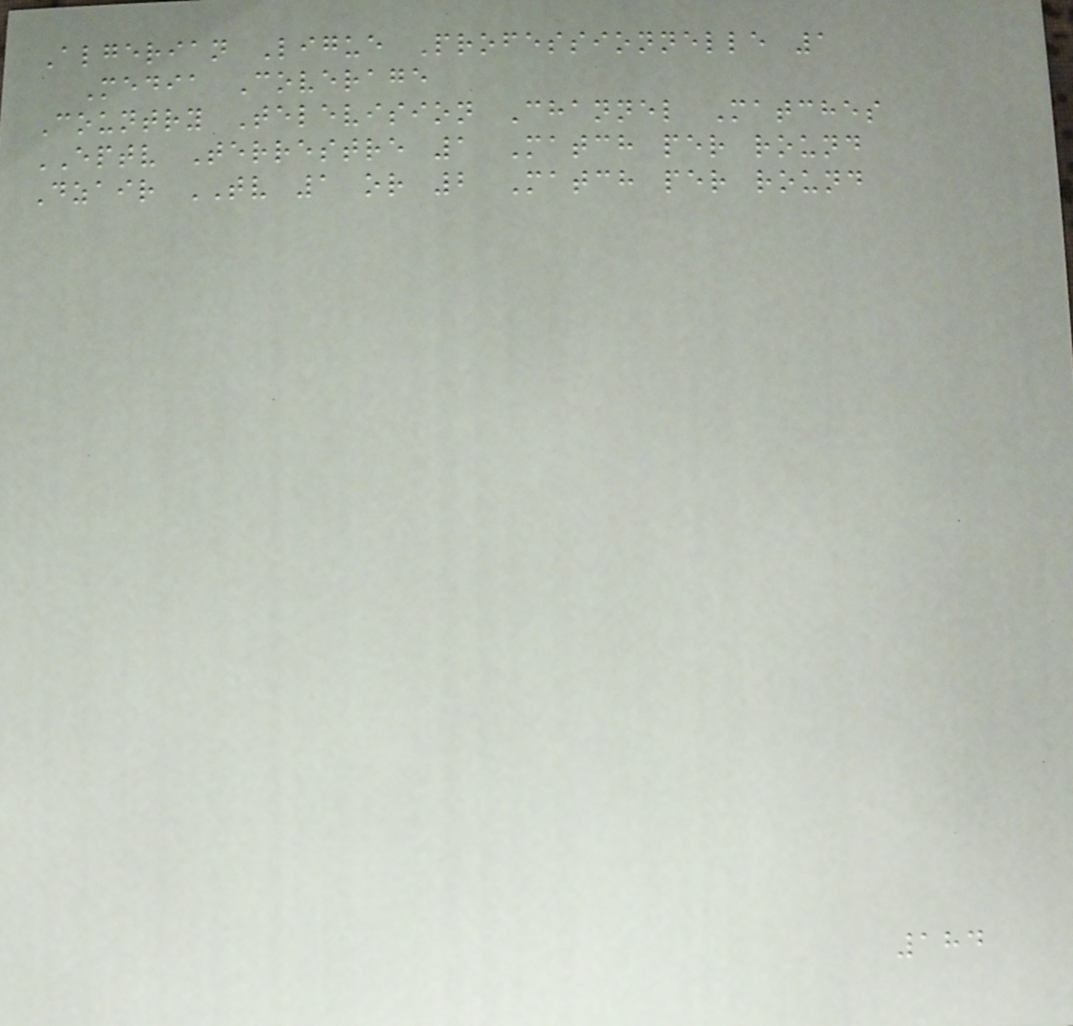Algerian Ligue Professionnelle 1
Media Coverage
Country Television Channel Matches
EPTV Terrestre 1 Match per round
Dzair TV 1 or 2 Match per round
184
